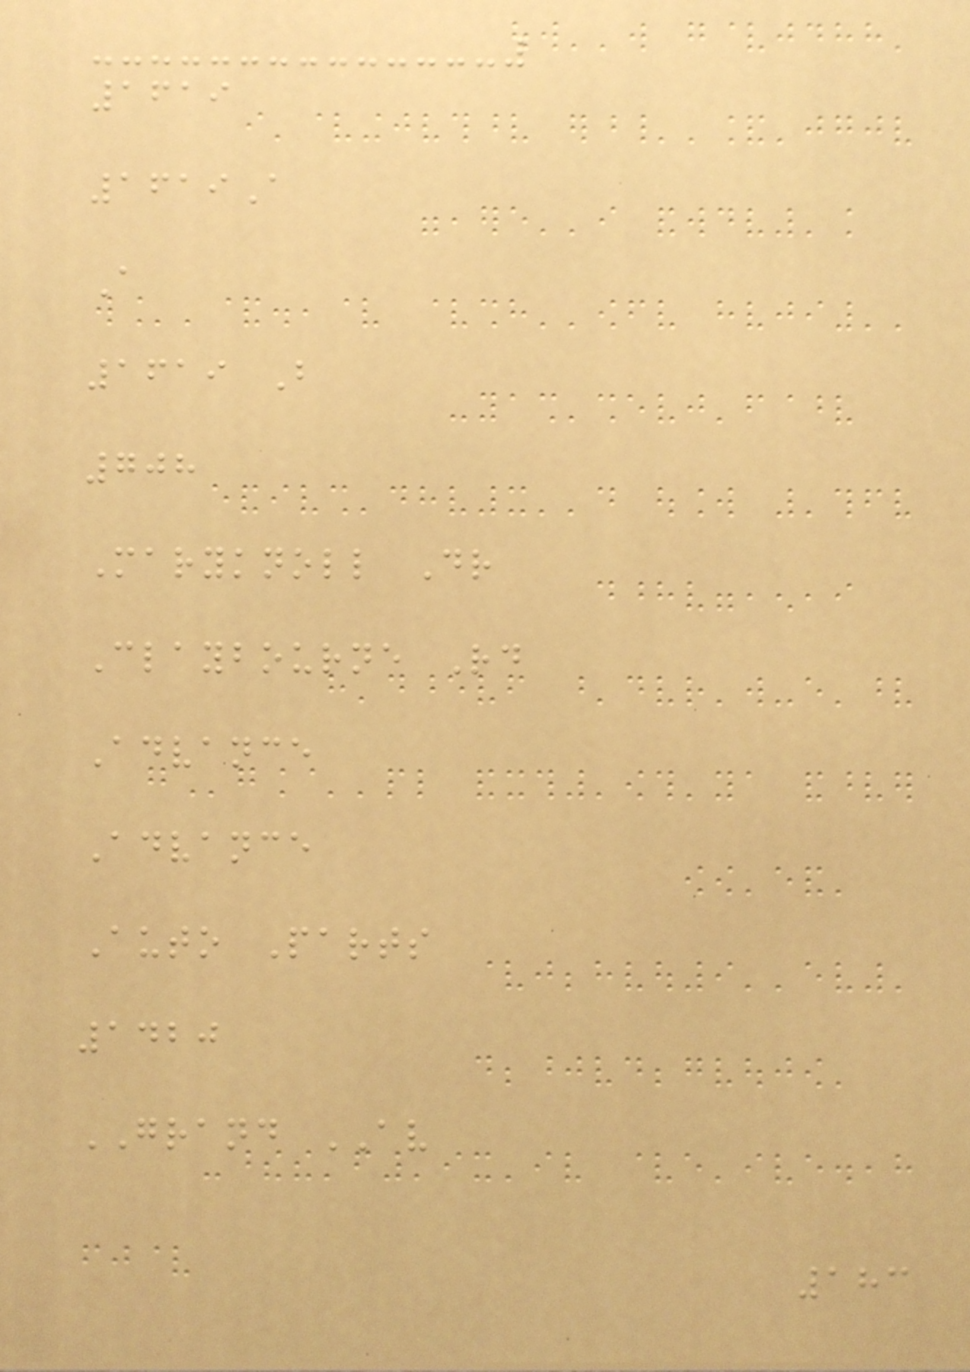1619
1619A
A
1619 B
708
Maryknoll Dr
Claybourne Rd
Advance
Advance
Auto Parts
1420
GRAND AV
183
